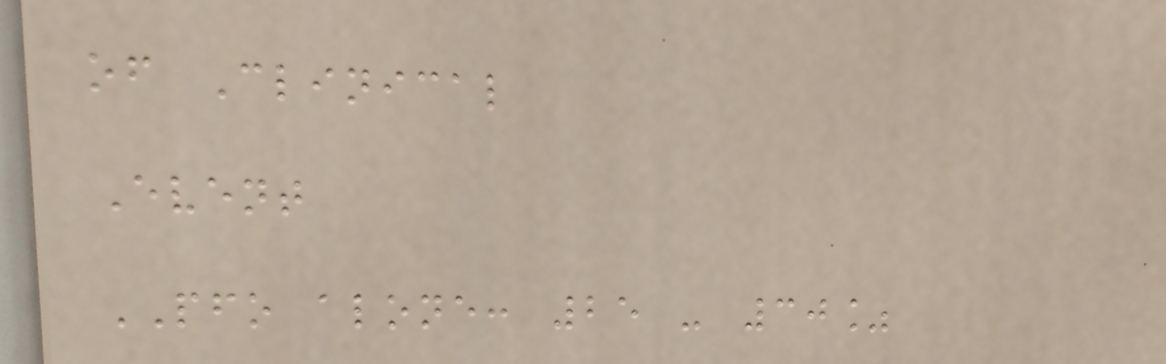of Clinical
Event
PFO alone: 25 - 30%
